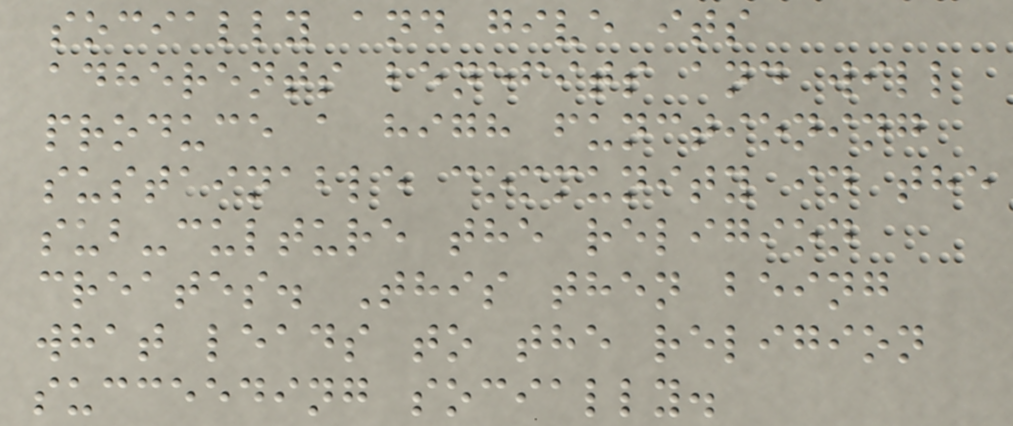socially and give its
adherents benefits and will
produce a high functioning
sustainable community in the
sub-culture the religion
creates. This then being
what leads to the religion
succeeding socially.
